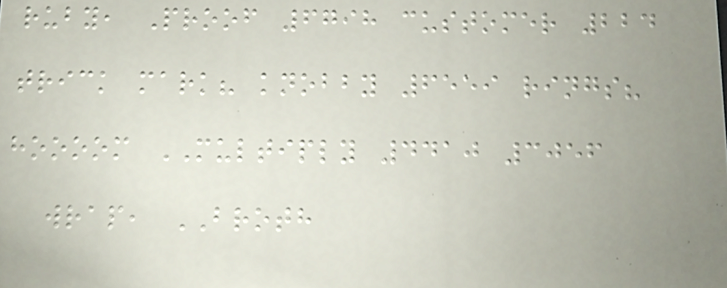ruby, Proof 6798 customer 224
trick mark? knobby 6559 rings?
hoooom MULTIPLY 4410 3056
wrap, BROTH
